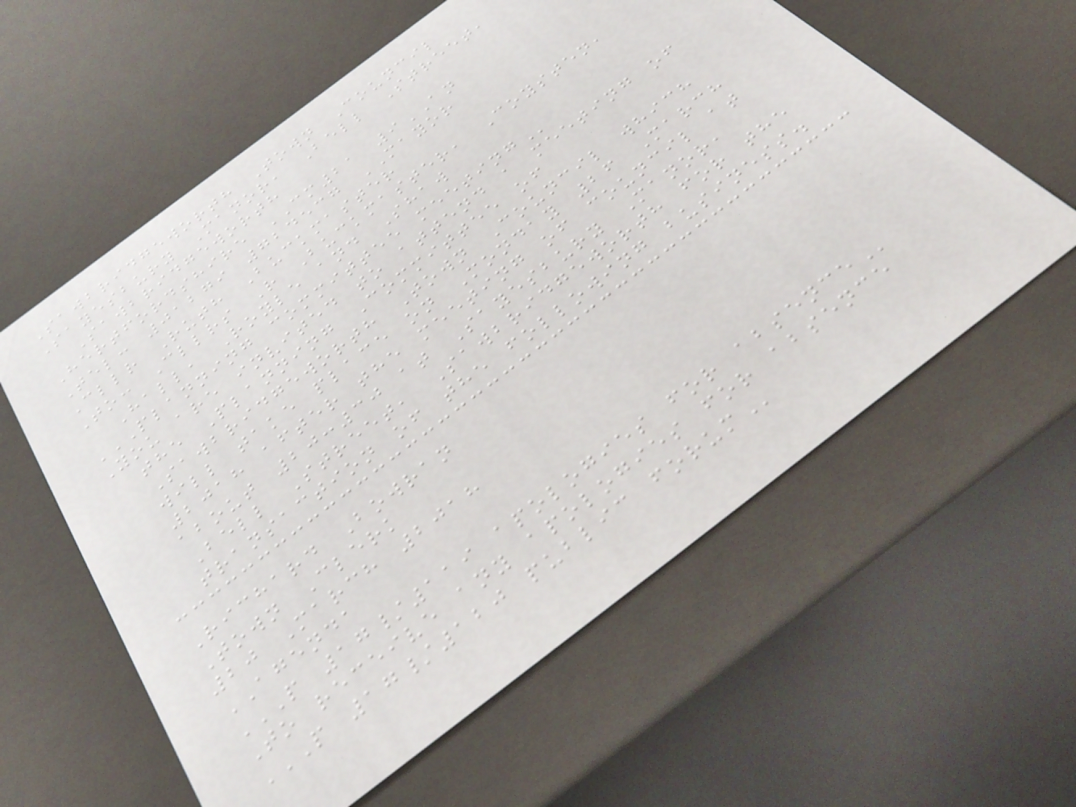Sawbridgeworth Town Council
Sayesbury Manor, Bell Street,
Sawbridgeworth
Hertfordshire CM21 9AN
Tel: 01279 724537 MAYOR
Cllr Ruth Buckmaster
To: Cllrs R Buckmaster, Coysten,
Hall, Royle and Shaw
PLANNING COMMITTEE MEETING
You are invited to attend a meeting of
the Planning Committee of
Sawbridgeworth Town Council which
will take place on Monday 26 March
2018 after the meeting of council at
about 20:30 at Sayesbury Manor,
Bell Street, Sawbridgeworth for the
transaction of the following business.
Richard Bowran
Town Clerk
20 March 2018
AGENDA
P 17/119 APOLOGIES FOR ABSENCE
To receive any apologies for absence
P 17/120 PUBLIC FORUM
